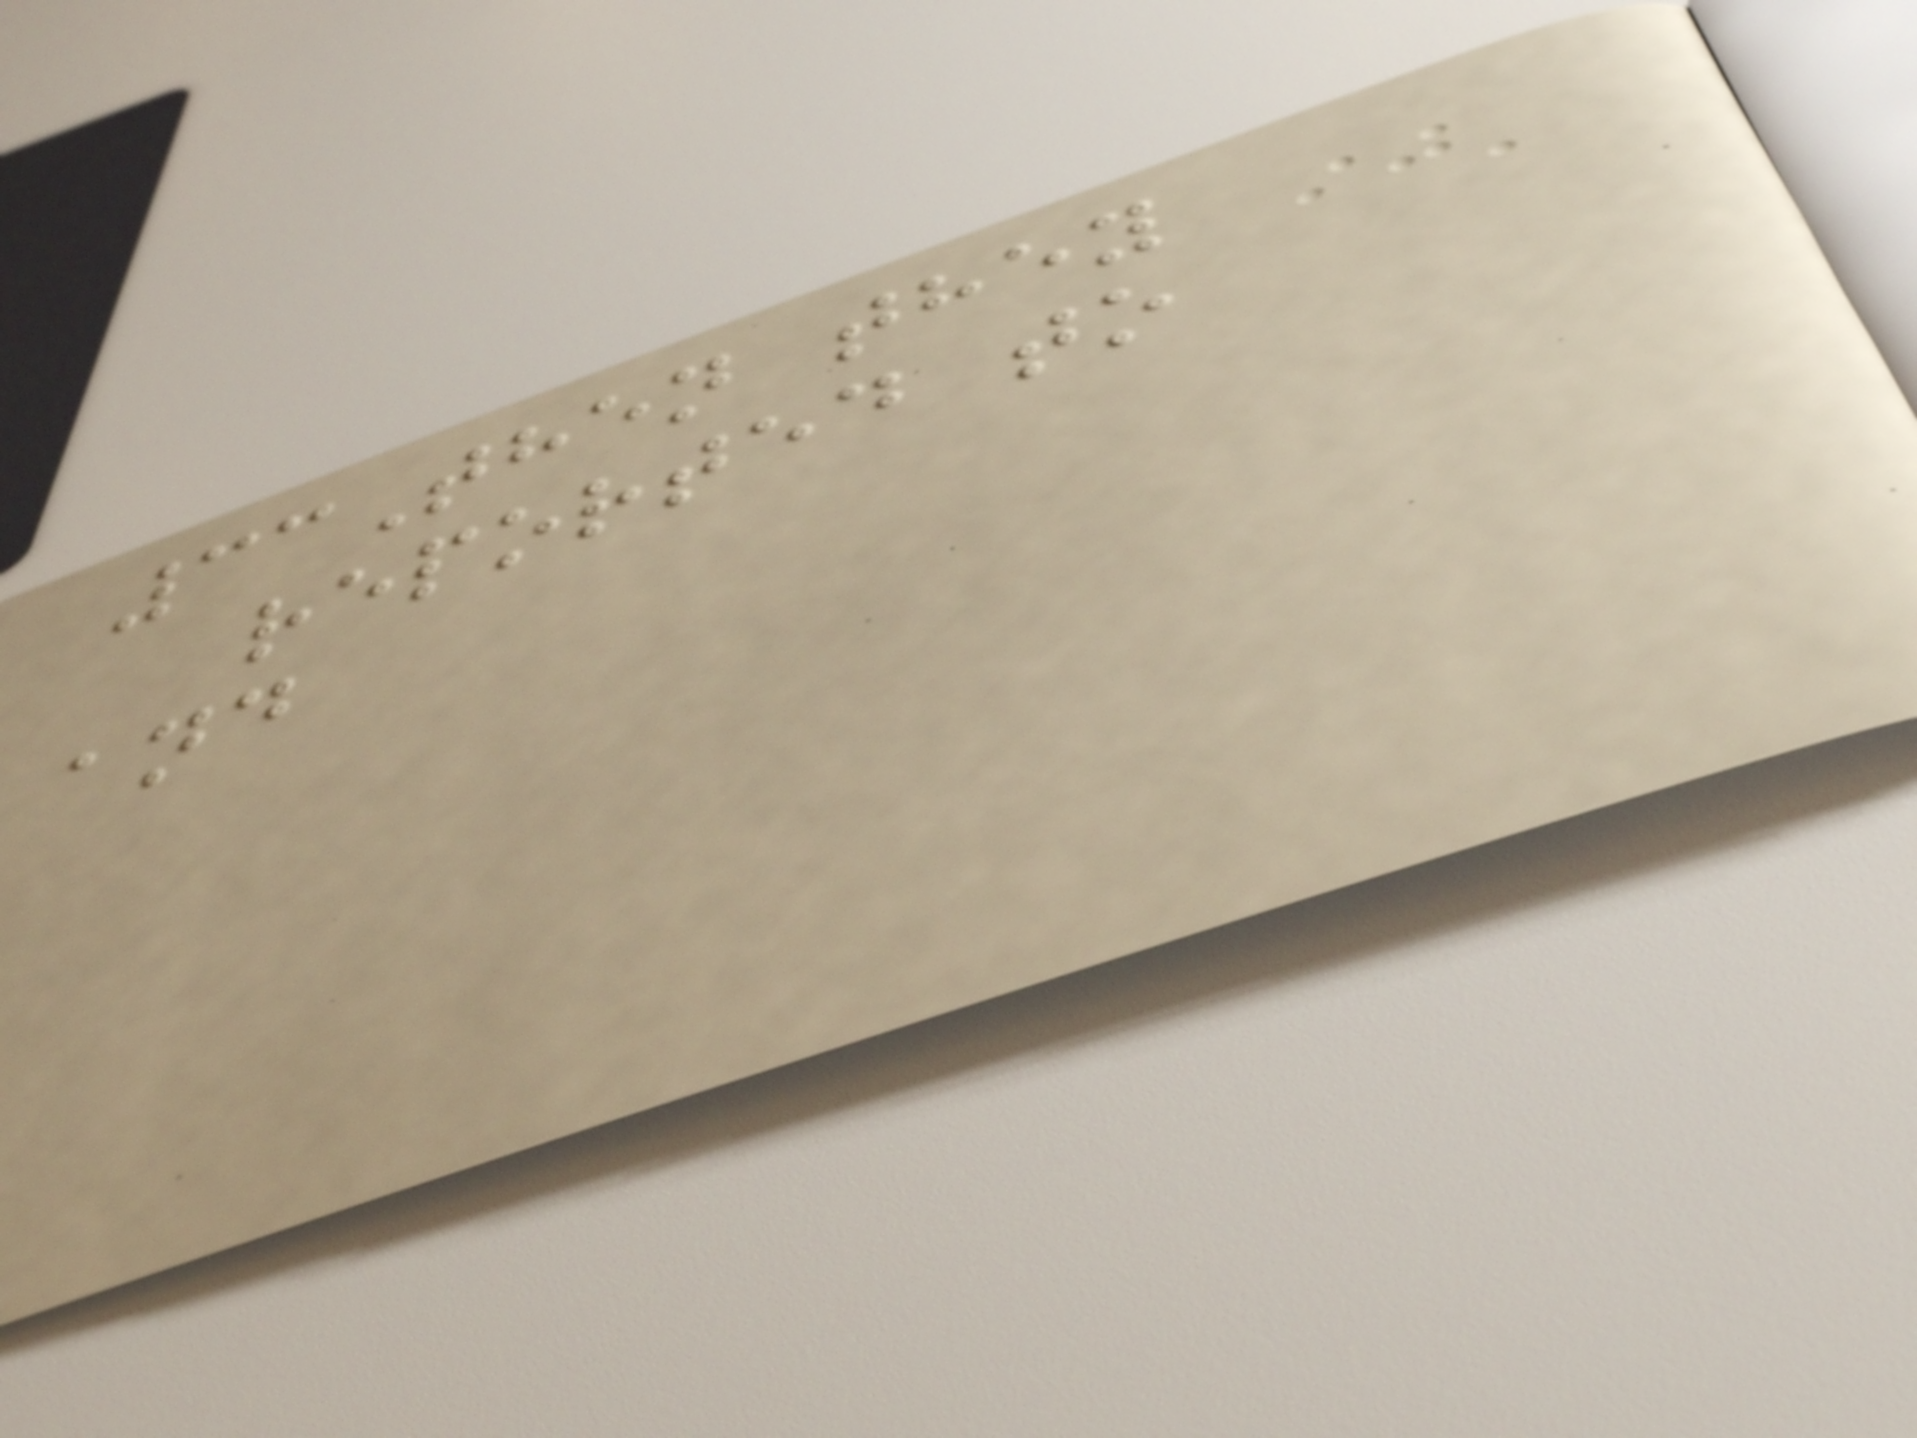33Then they
reported to
and
